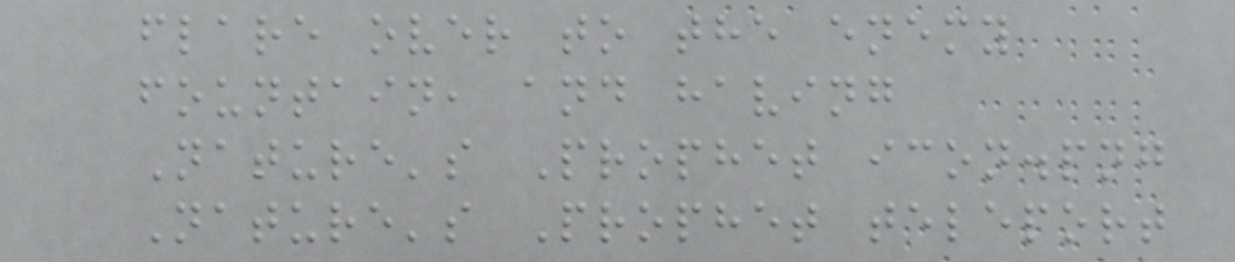flare over to the enemy
fountain, and having
Nature's Prophet icon.png
Nature's Prophet teleport
